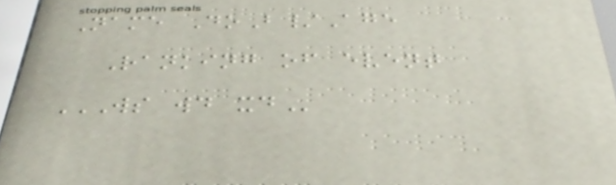Name DoB/Age
Ranking of event
WS WD XD
